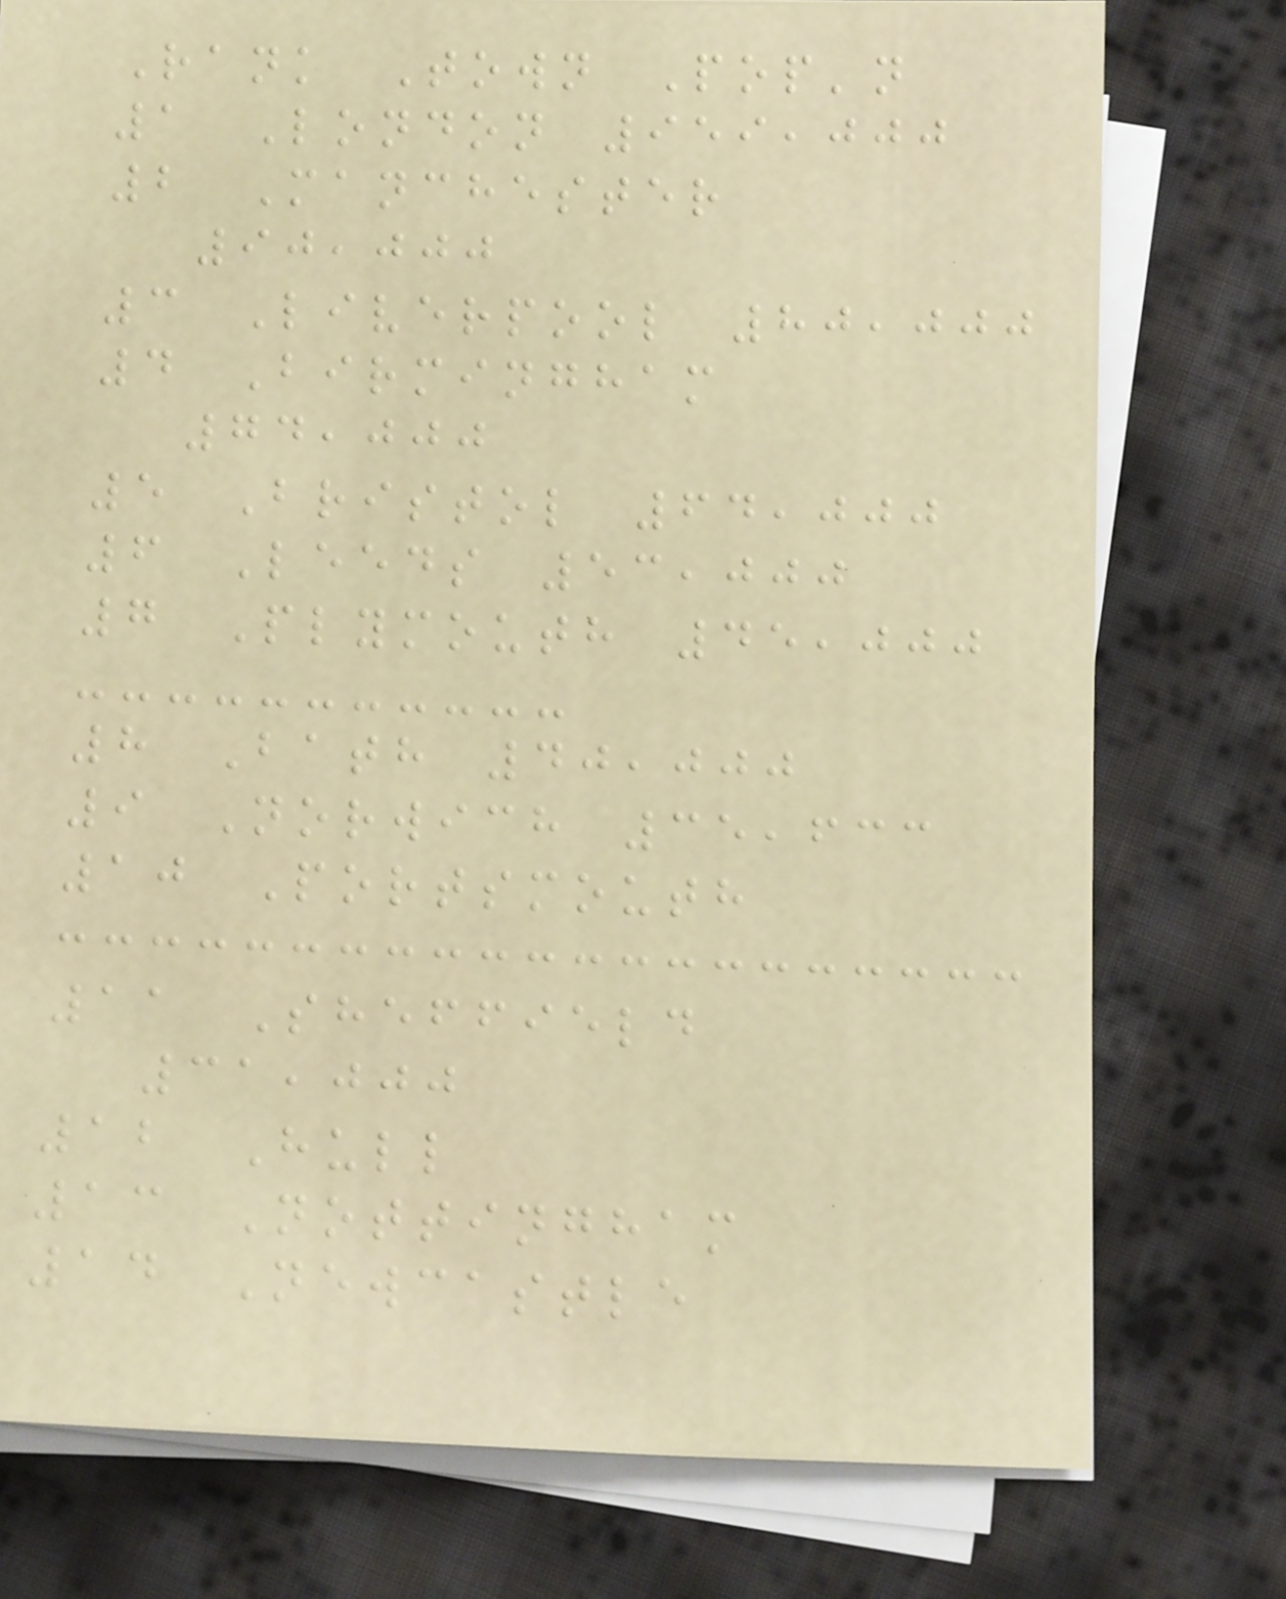Rank Town Pop'n
1 London 959,000
2 Manchester
90,000
3 Liverpool 80,000
4 Birmingham
74,000
5 Bristol 64,000
6 Leeds 53,000
7 Plymouth 45,000
8 Bath 40,000
9 Norwich 35,633
10 Portsmouth
11 Sheffield
31,000
12 Hull
13 Nottingham
14 Newcastle
